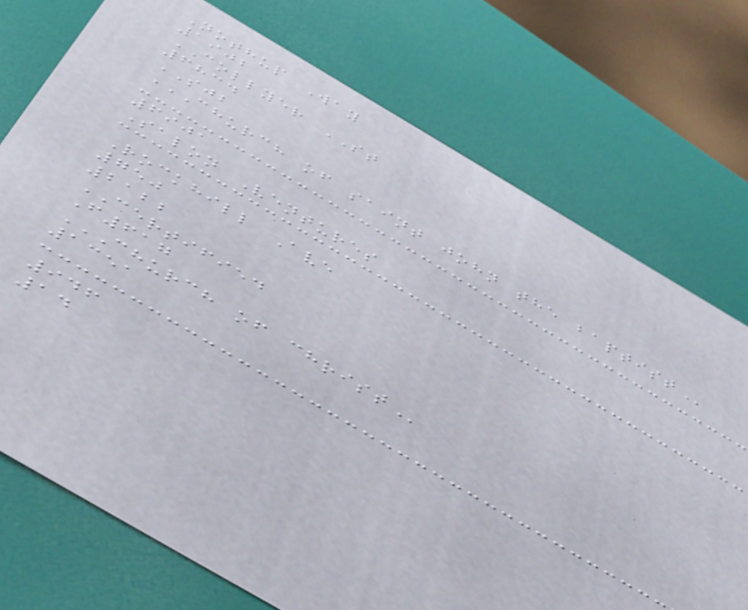Nothup Way
1902
COLLYER ST
6834
SJB
CHURCH OF SAINT JOHN THE BAPTIST
6901
Salon Ventures
Rockhill Ave
750
2122
CERTIFIED
F617
CHURCH OF CHRIST
1351
946
14
